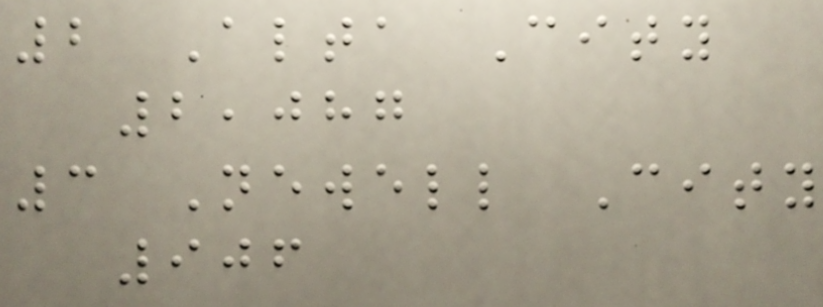2 Alta City
2,087
3 Newell City
906
